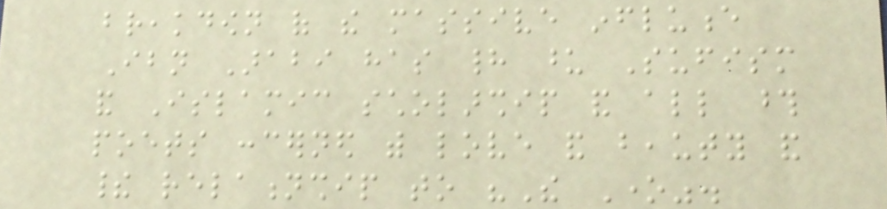breakdown of the massive influence
Ibn Arabi has had upon Sufism
and Islamic scholarship and all those
poets concerned with love and beauty and
their relationship to "The One".
